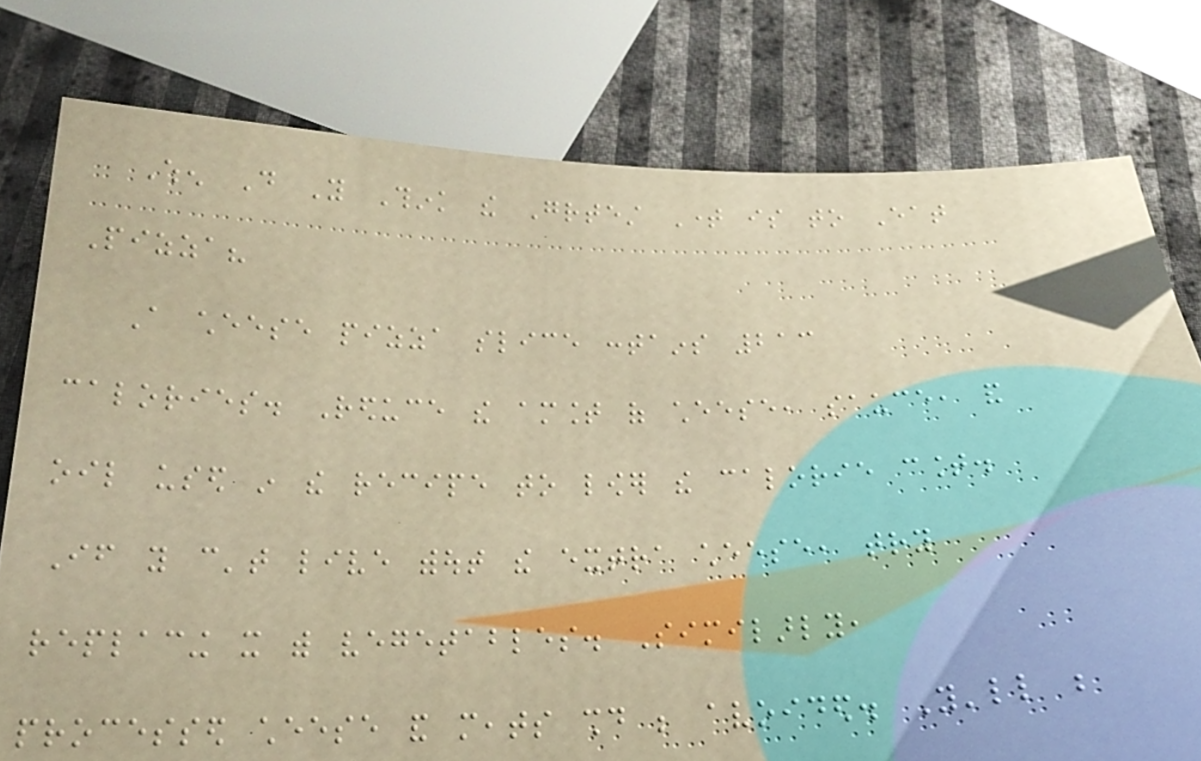When Do You Think the Greatest Time is to Eat
Pizza?
A cheese pizza slice contains 213
calories. Reduce the amount of cheese, sauce, and
oil used in the recipe to lower the calorie count.
If you can't live without the extra cheese, try
replacing it with vegetables. Similarly,
processed cheese and meats should be avoided. You'll be
